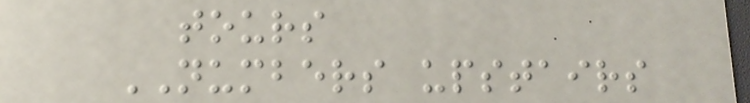tours
NUMBERS upstairs
